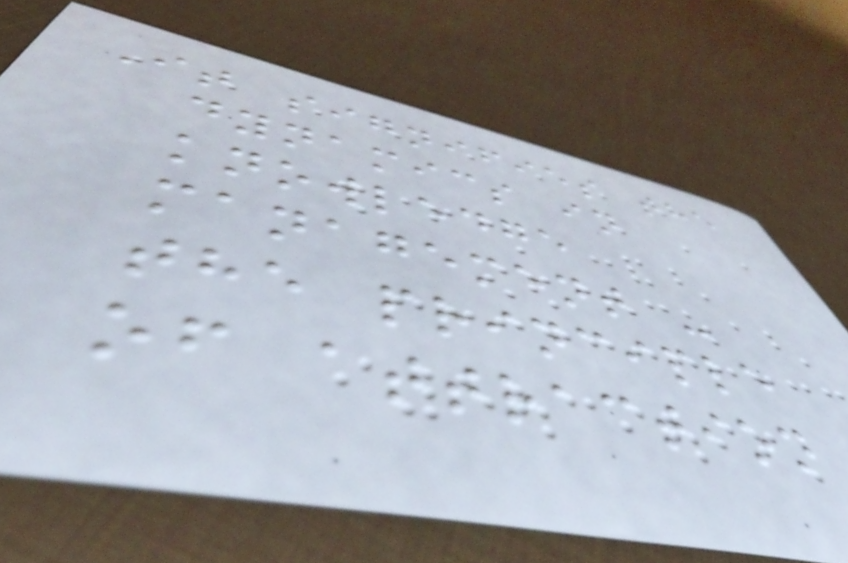It signifies the
dynamics in
knowledge
management -
the principle
of attraction
